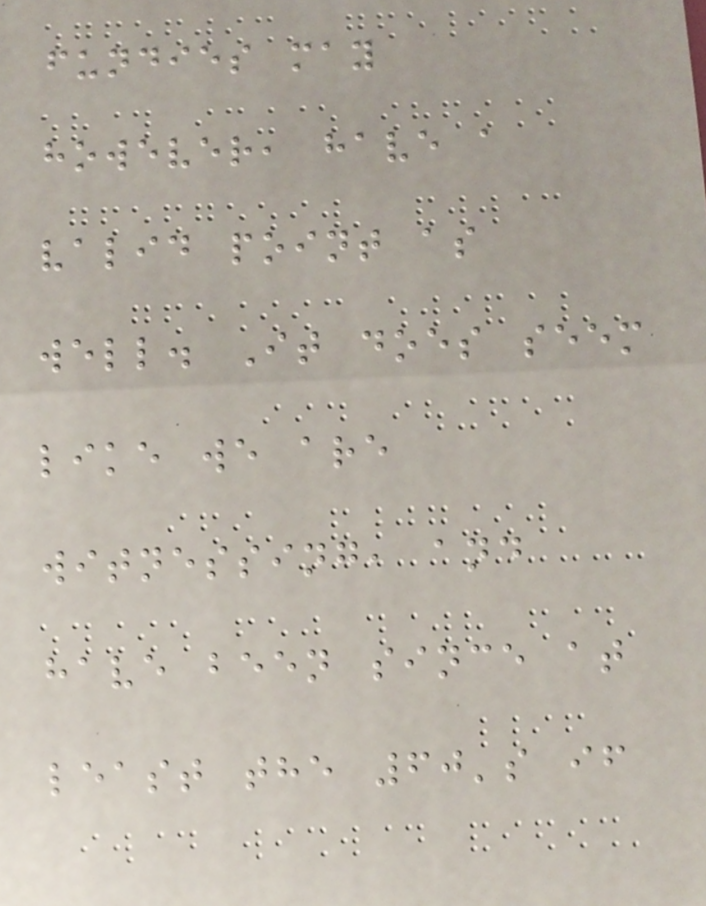fundies may
however, have a
valid point as
well. It does seem
like we are
witnessing, and
have been since at
least the 60's if
